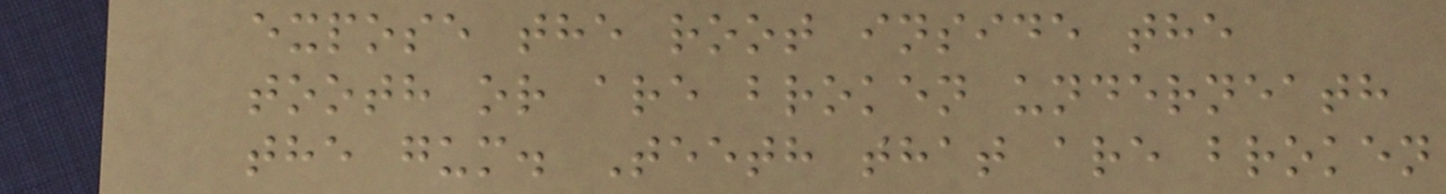expose the root inside the
tooth or are broken underneath
the gum. Teeth that are broken
